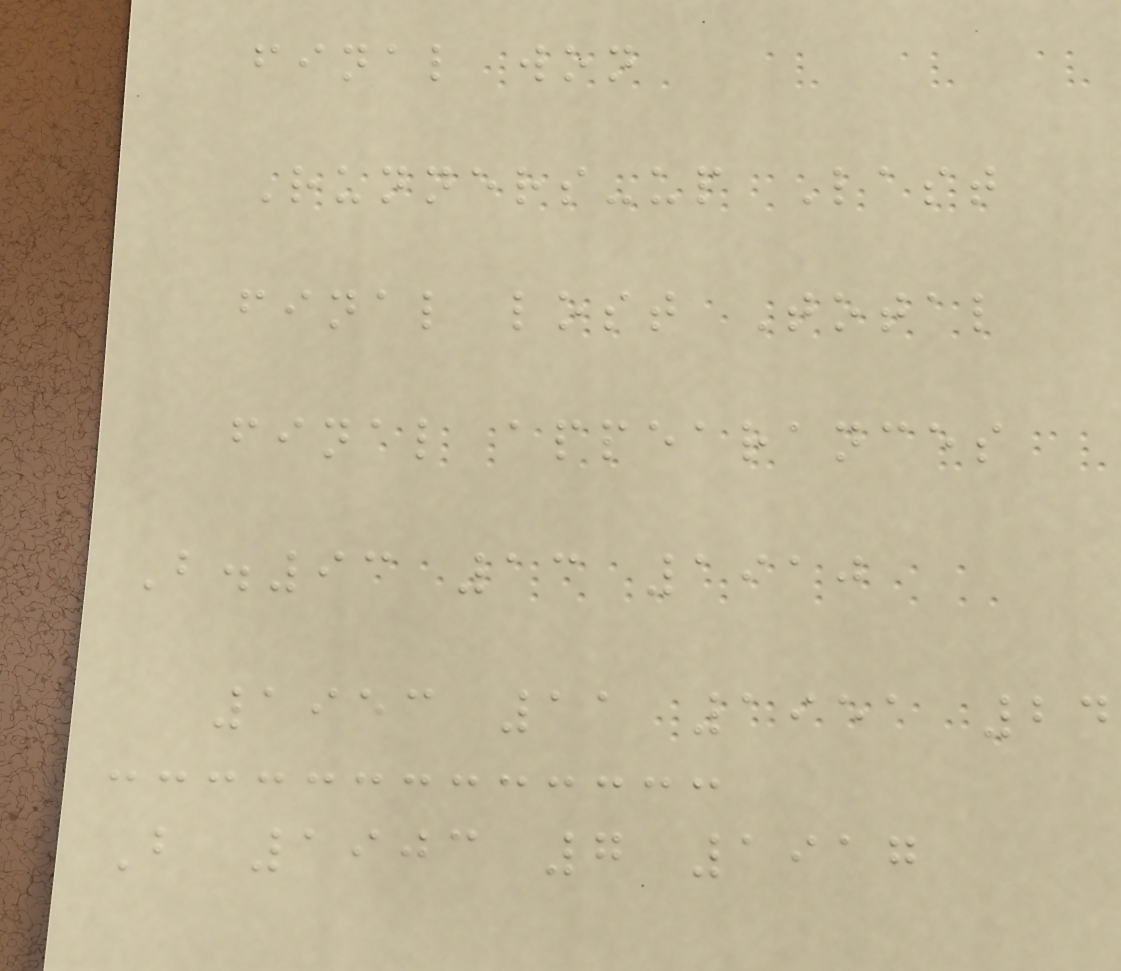final won
Runners-up Last
final lost Total
final appearances
B.93 13 1910
1953 11 1951 24
B 1903 7 1917
